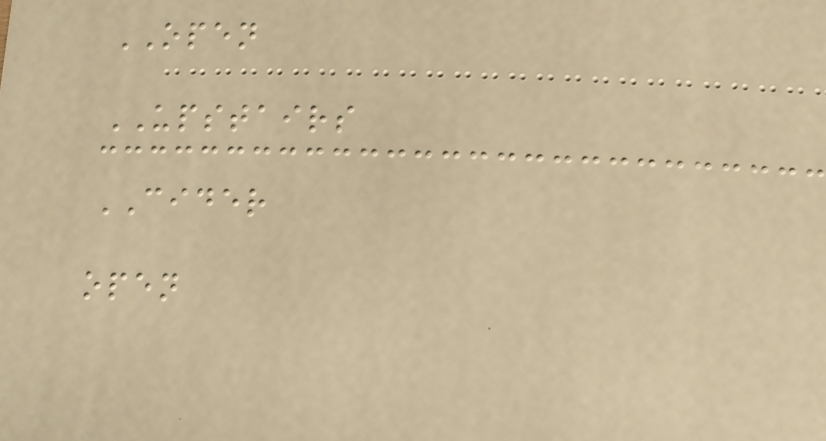OPEN
UPSTAIRS
CIDER
open
